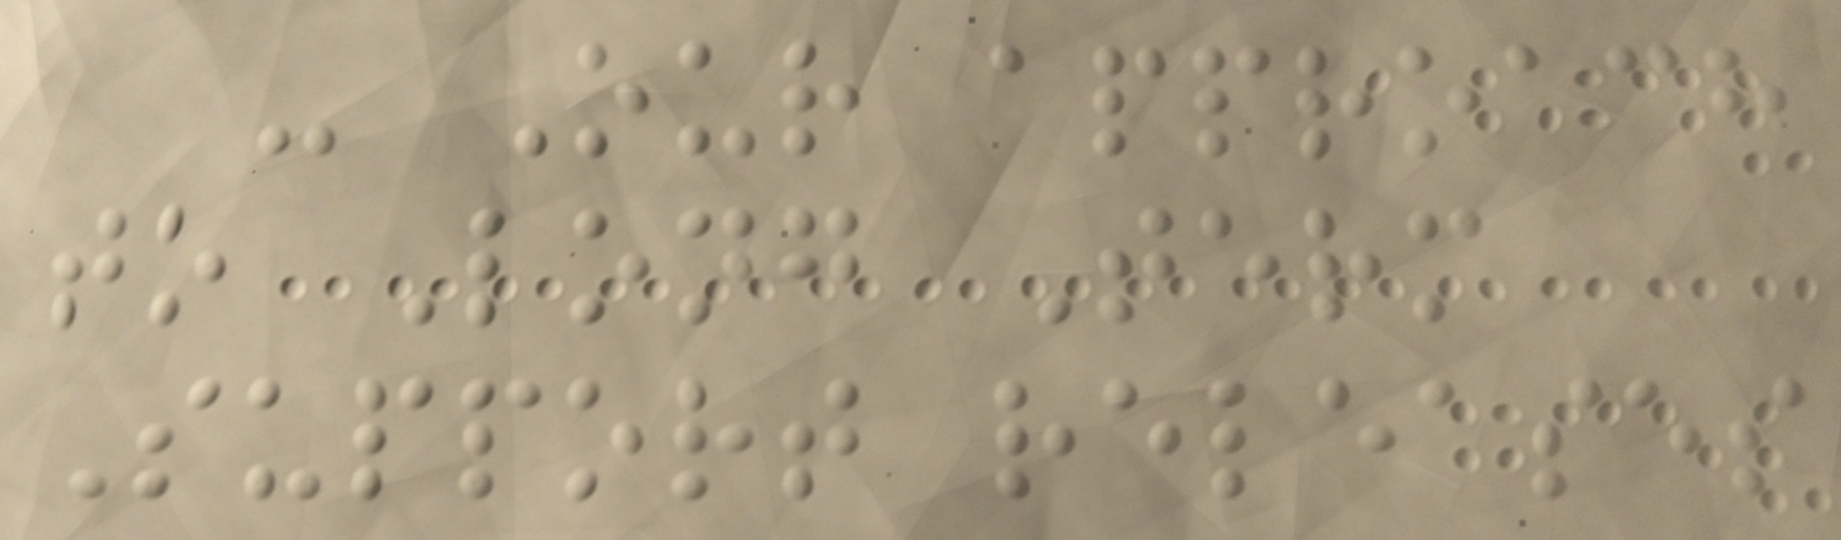- Our approach
to Long Term
Support releases
